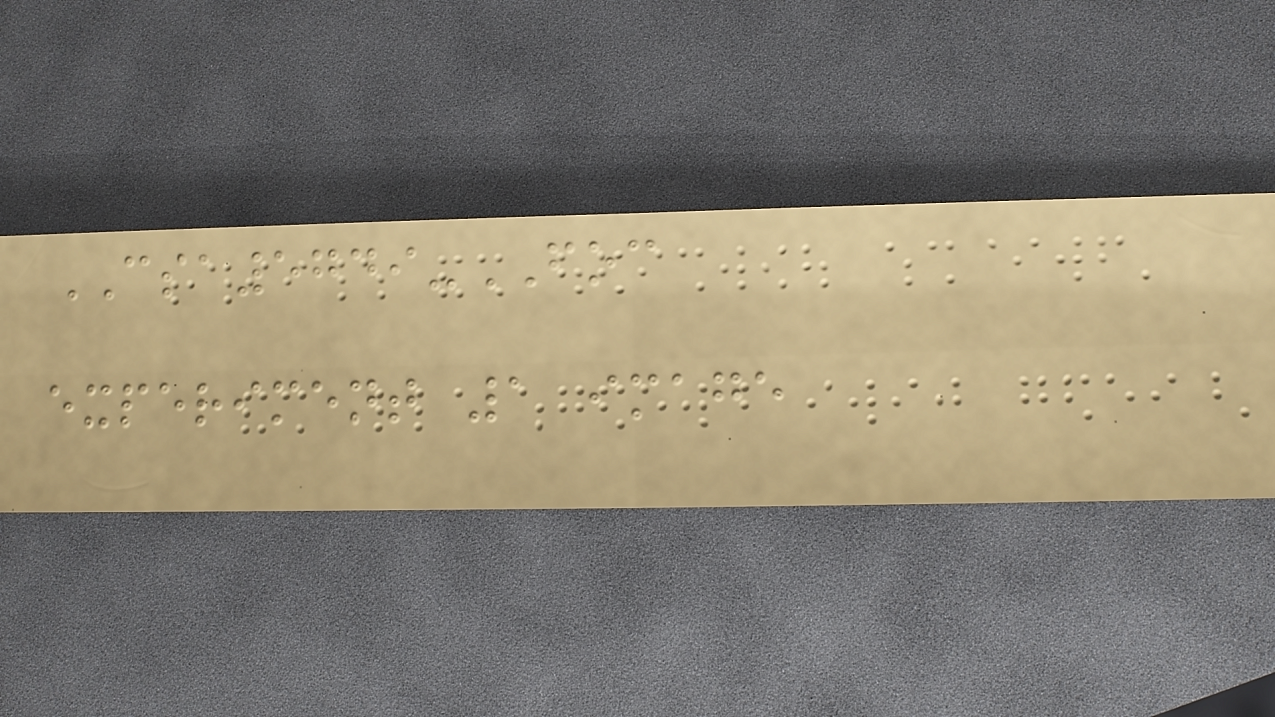CSA5749-FOC
experiment 1 image
